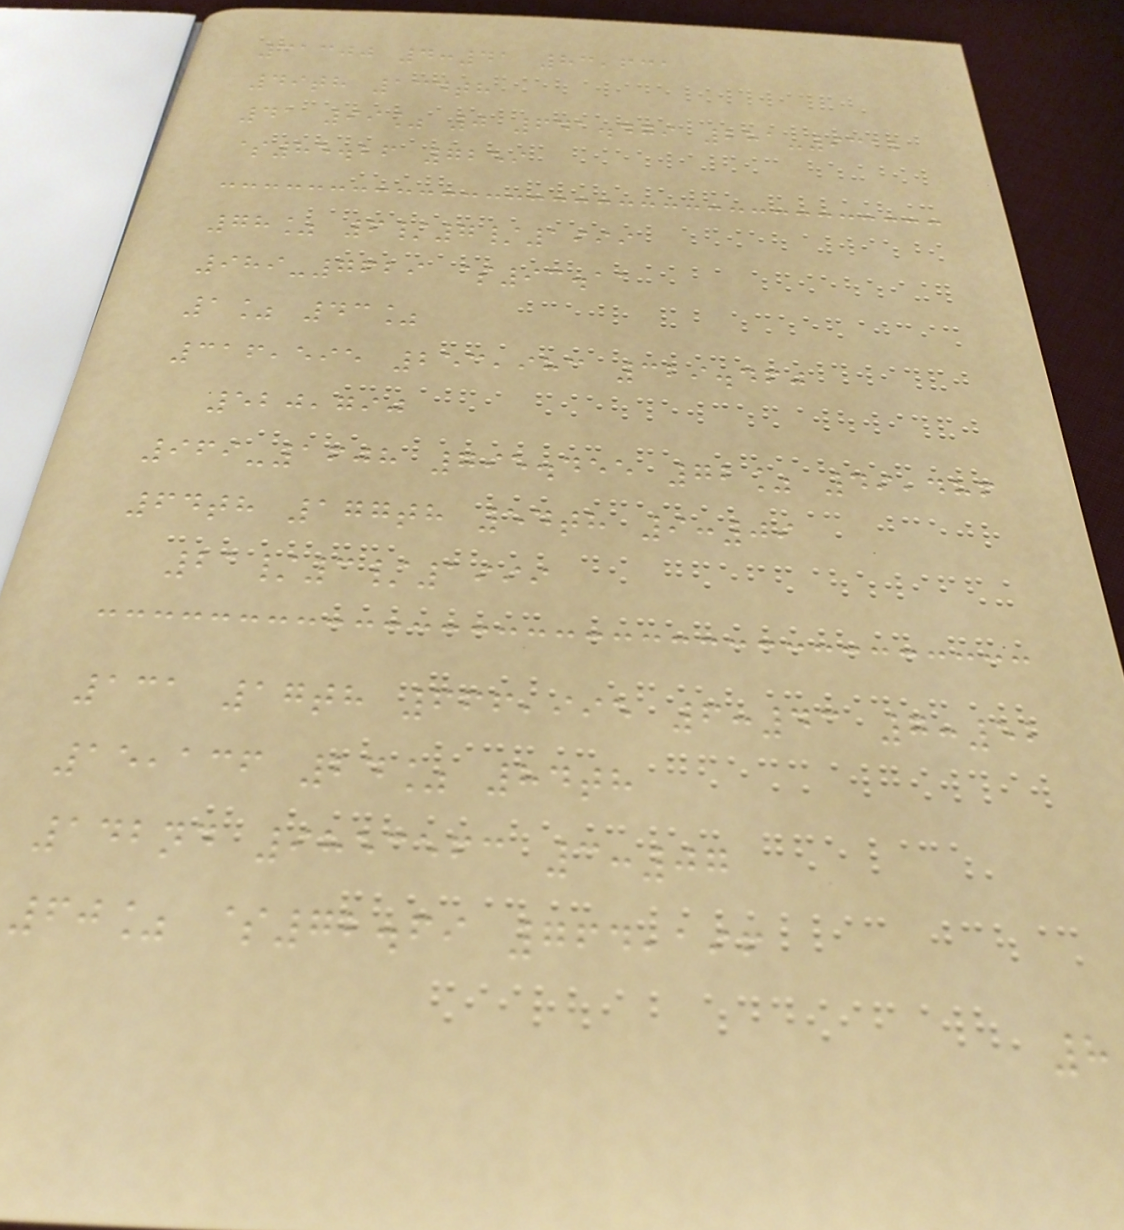31300 4:41 83,631
49th 134th
41 99% 0 641.479 281-9312
$85.26 7259
78% 6/7/1999
989-7629 $93.11
1% 43%
316,595 253,983 329.460
520,790
969-1608 795.455 72% 49,486
64th 177th 54th 9:09
21/3/1999
131 17th 666,995 6:43 7:52
15,136 24% 84th
142nd 9853563 3:07
60% $72.69 764,196
8
